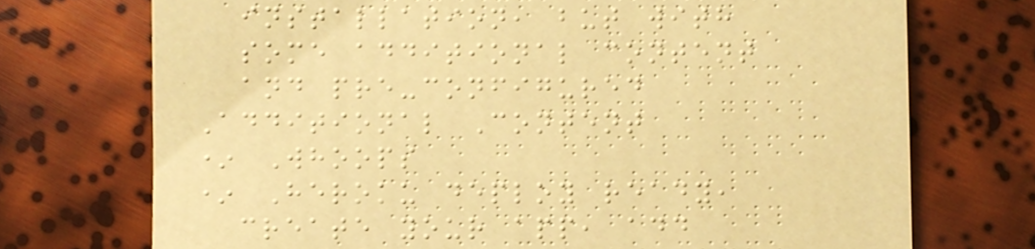installation, but with
some additional content
and pre-configured
Additional Content
* Whoops
* Heroku deploy ready,
create your app, add
